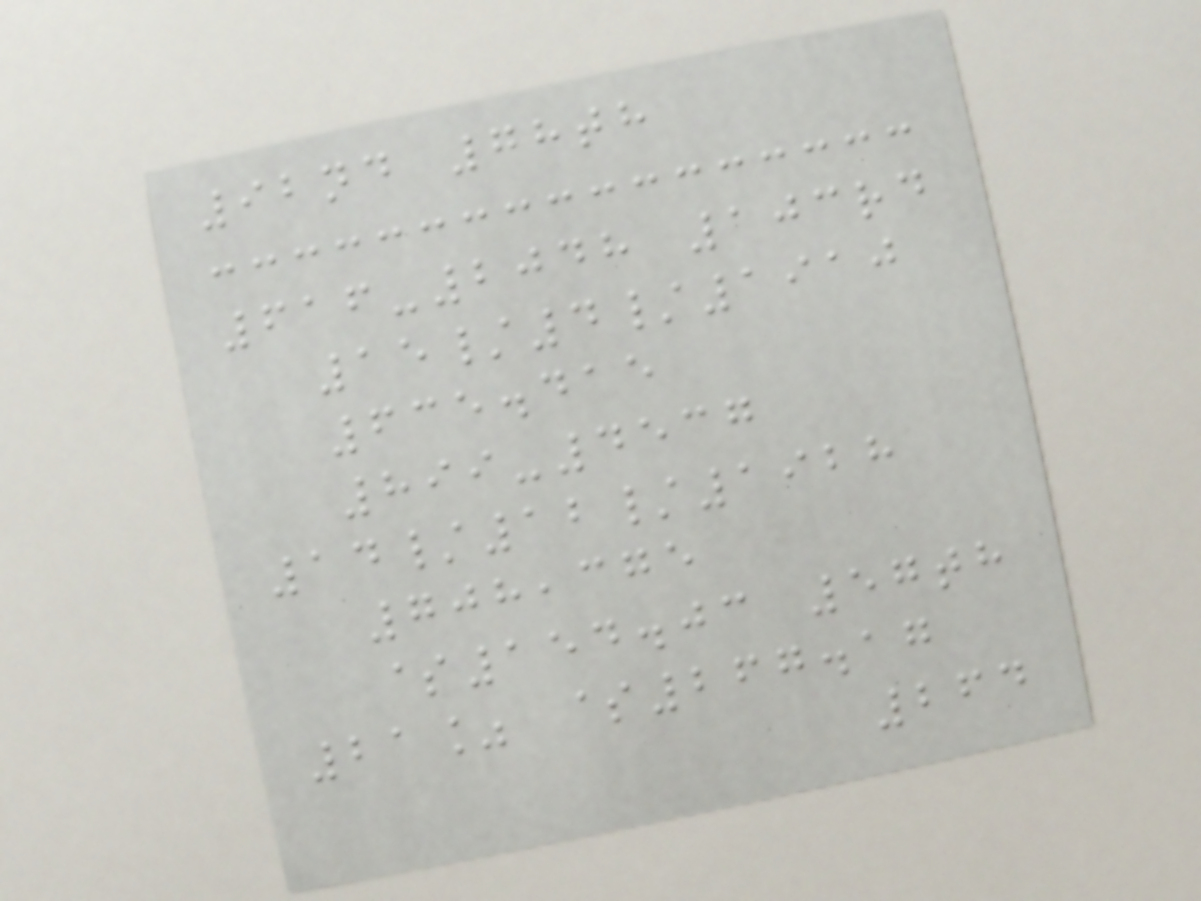92nd 78th
616-2048 103rd
15/4/1910
635.415
899-4537
14/12/1928
708,375
$154.03 57th
21% $267.17
264
